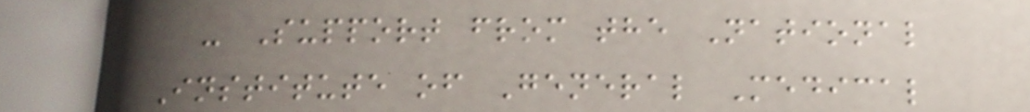- Support from the National
Institute of General Medical
